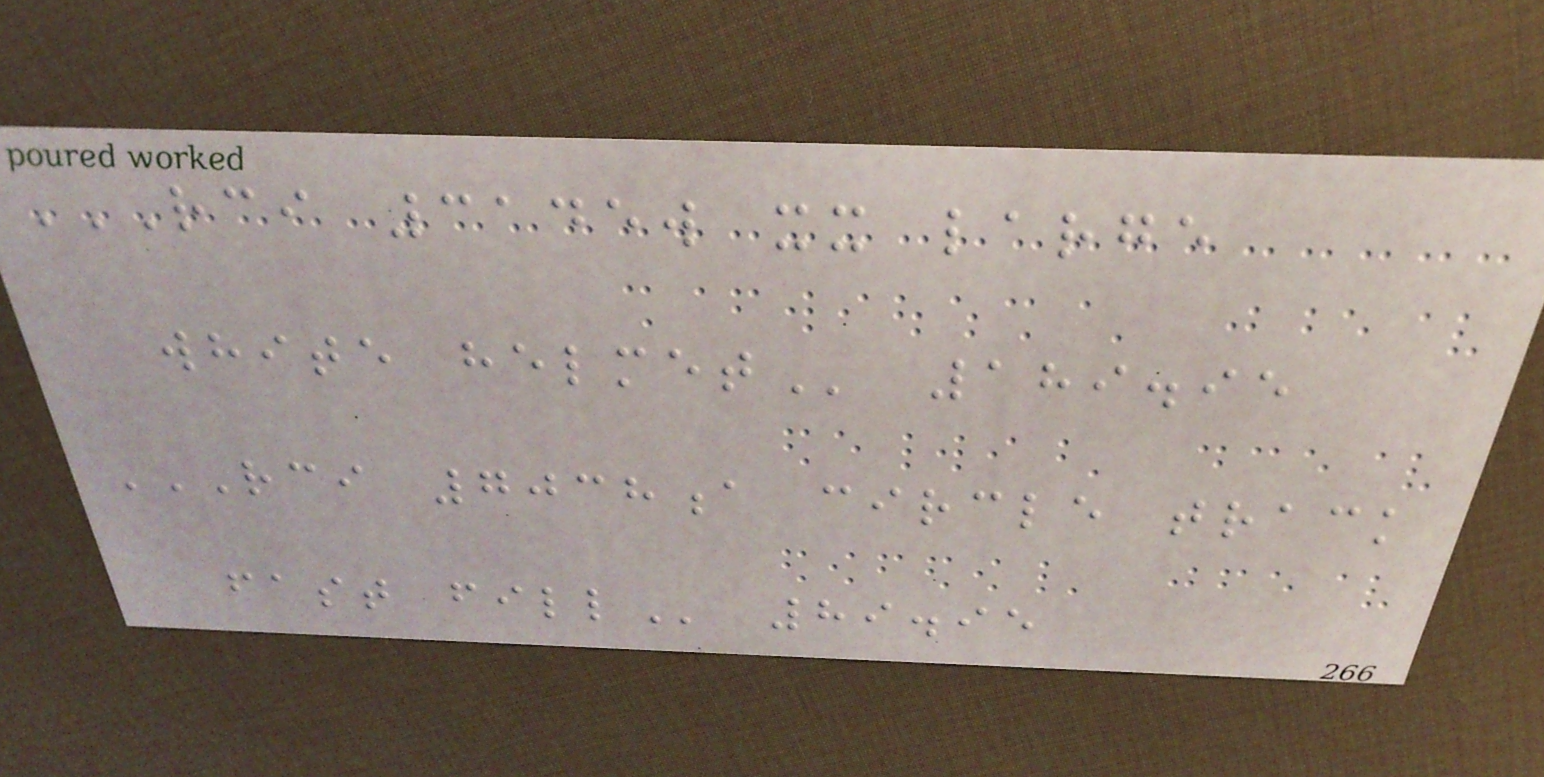RCI 3145W XX LARGE
WHITE HELMET 189.95
RCI 7038A CIRCLE TRACK
FAST FILL 89.95
